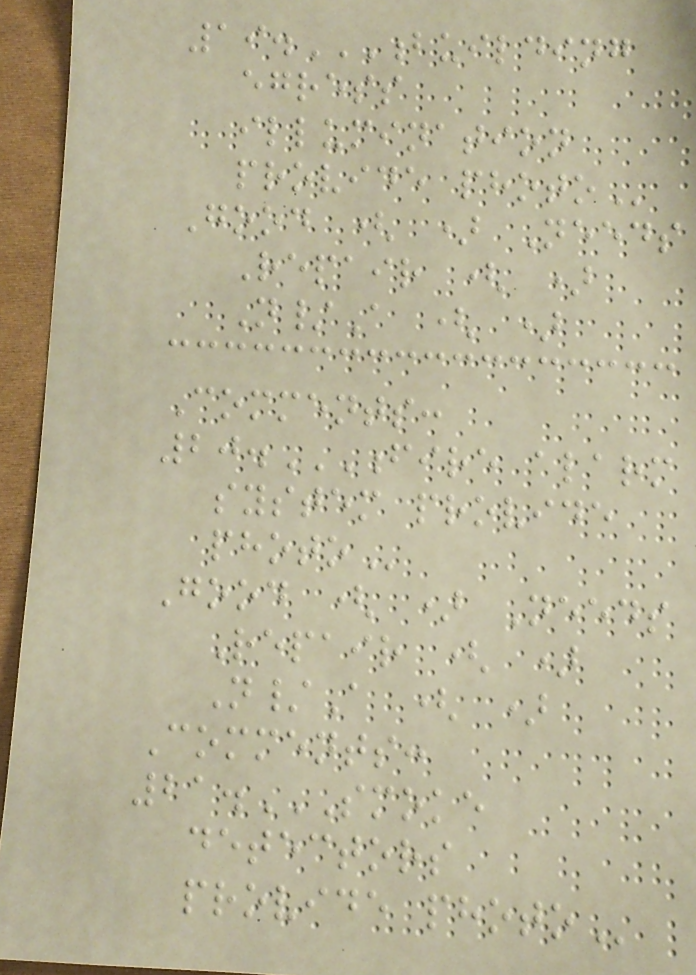19.BUILDING
EGRESS
ILLUMINATION
PROVIDE PHOTO
Good ( ) Needs
Repair ( )
N/A ( )
Comments:
20.FIRE ALARM
SYSTEM PROVIDE
PHOTO
Good ( ) Needs
Repair ( )
N/A ( )
Comments:
21.SMOKE
DETECTORS
PROVIDE PHOTO
